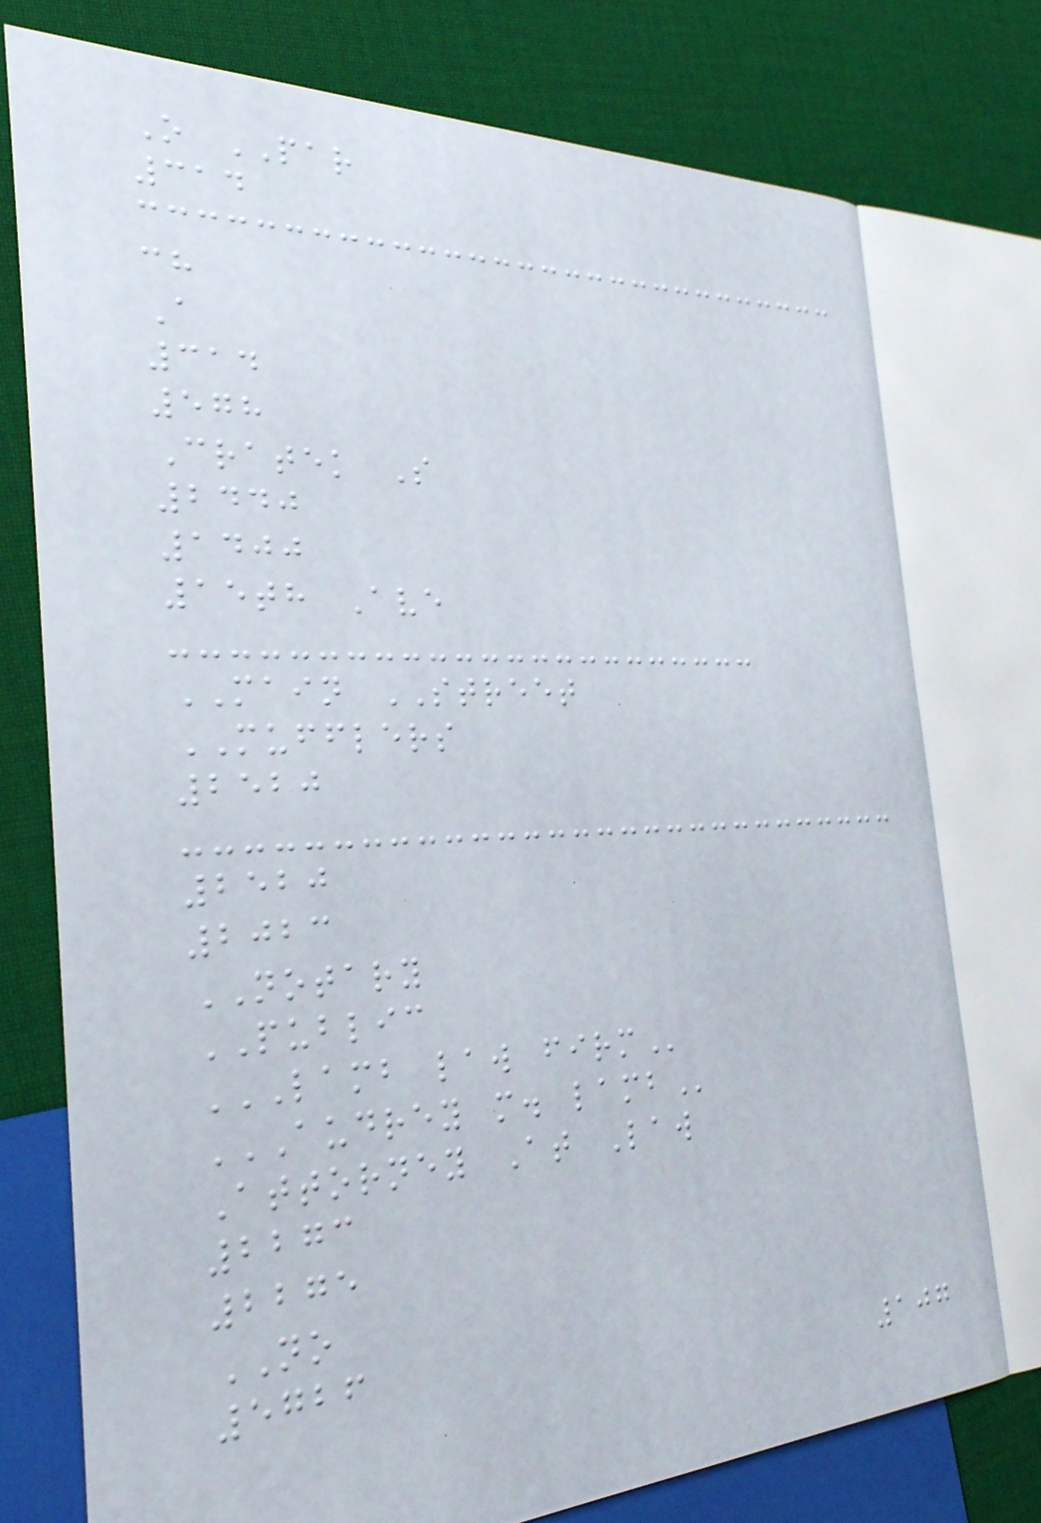O PAR
314
ch
A
314
578
Cratek S
2440
1400
15th Ave
MAIN STREET
MUFFLERS
2520
2520
2023
NOTARY
PUBLIC
LAMB LAW FIRM
AUDREY M. LAMB
Attorney At Law
2273
2275
NO
5726
107
